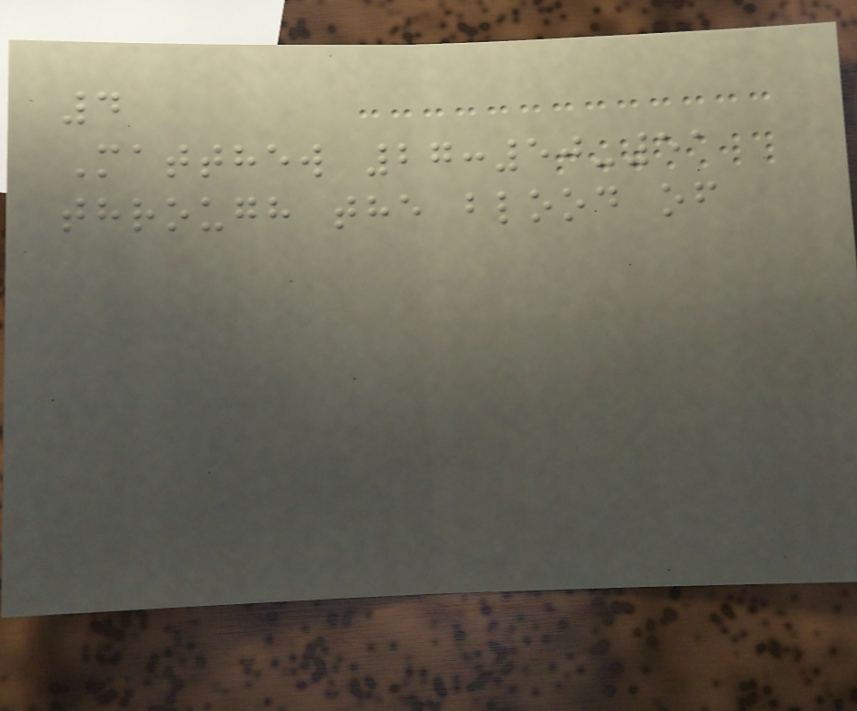4
Matthew 27:50-51
through the blood of
